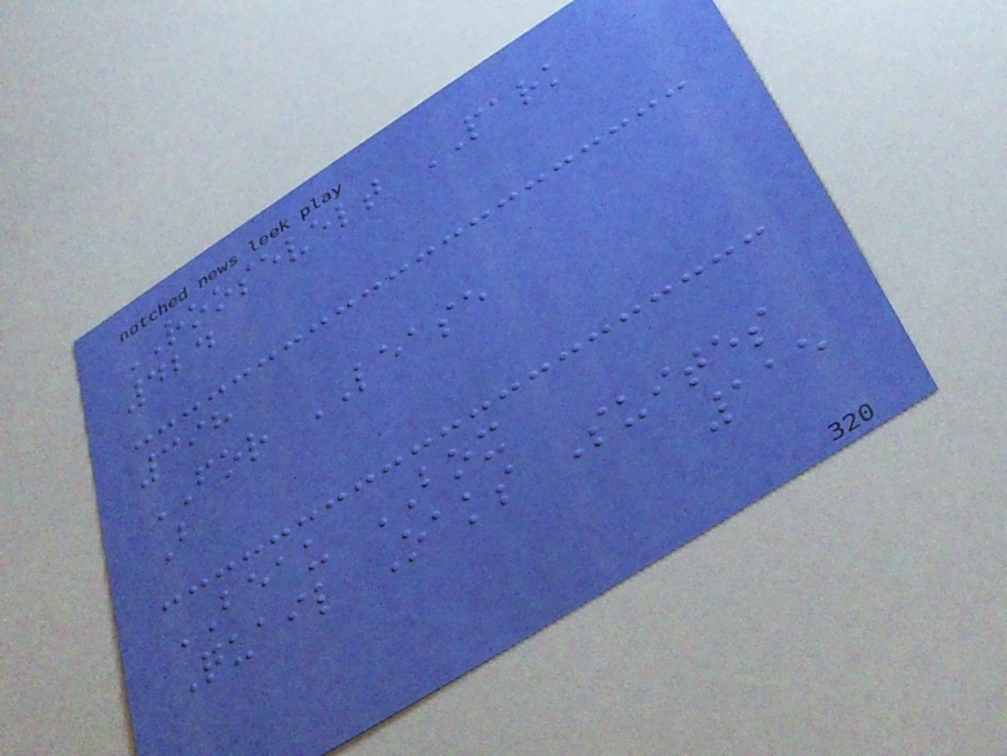ROOSEVELT PARK
424
398
FOR LEASE
B
BEAU BOX
Quail Oaks Suites
115
